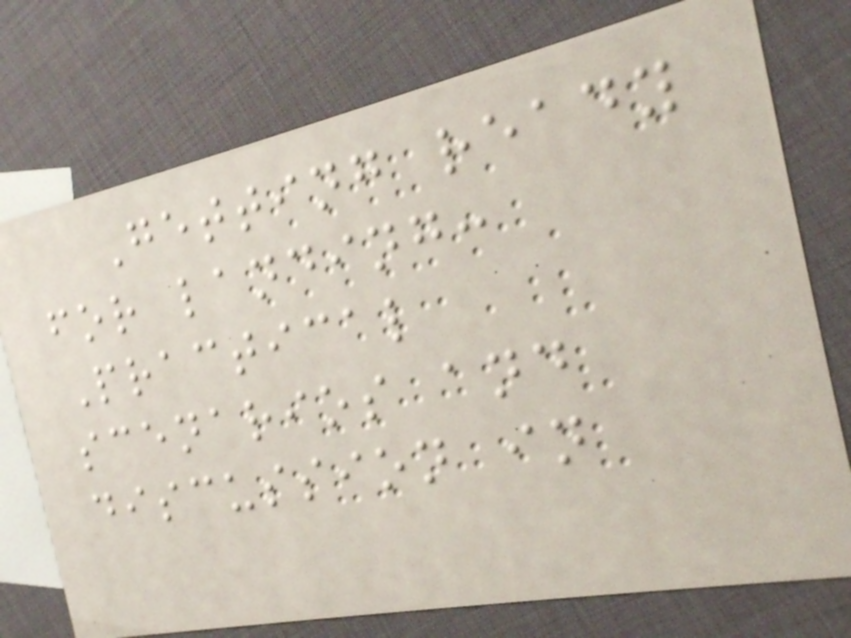Getting ready
for landing:
Practical
scenarios and
discussion in
